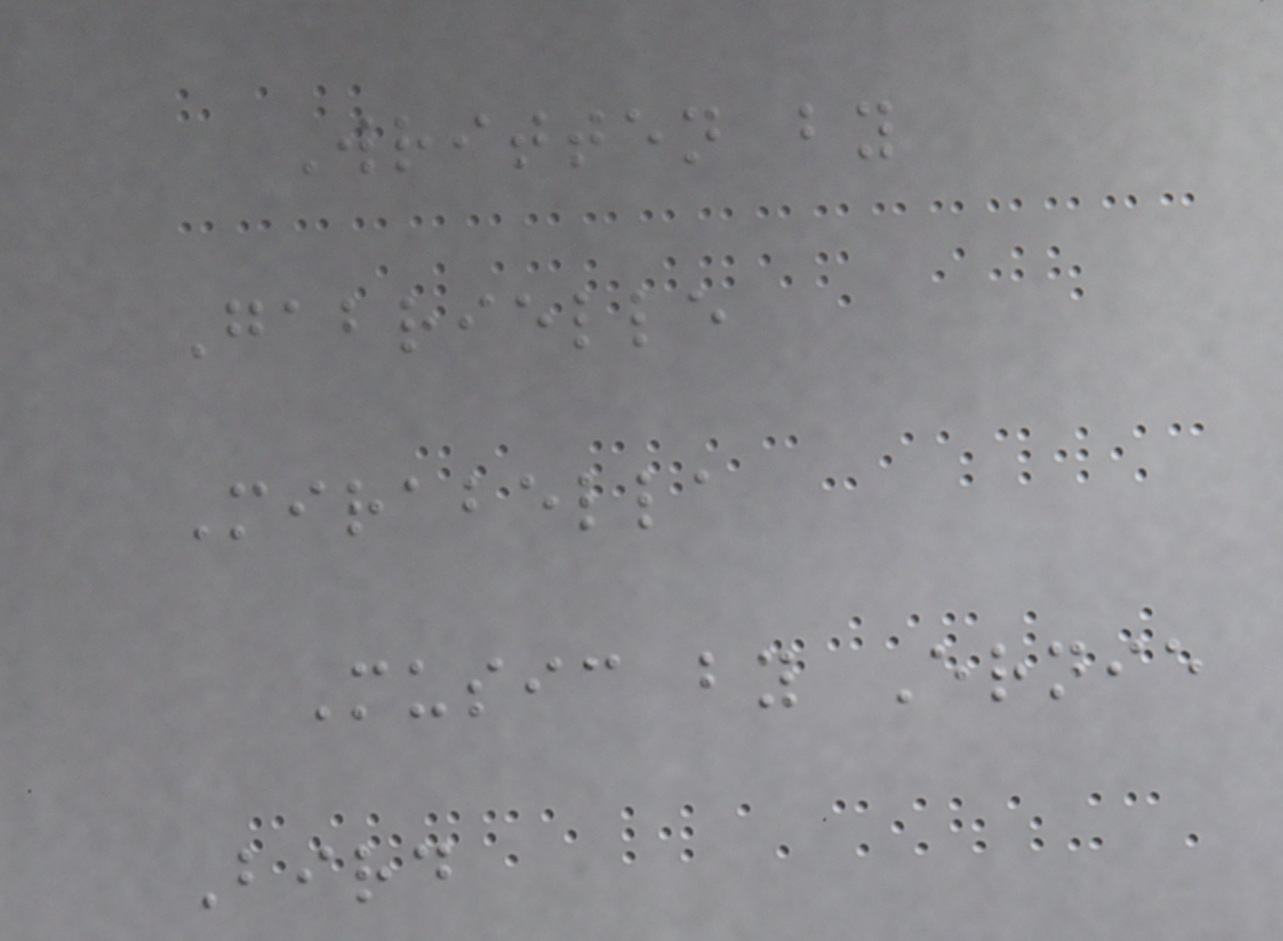Written by
Gabrielle
Mirabella
Music by Ernie
Bird
